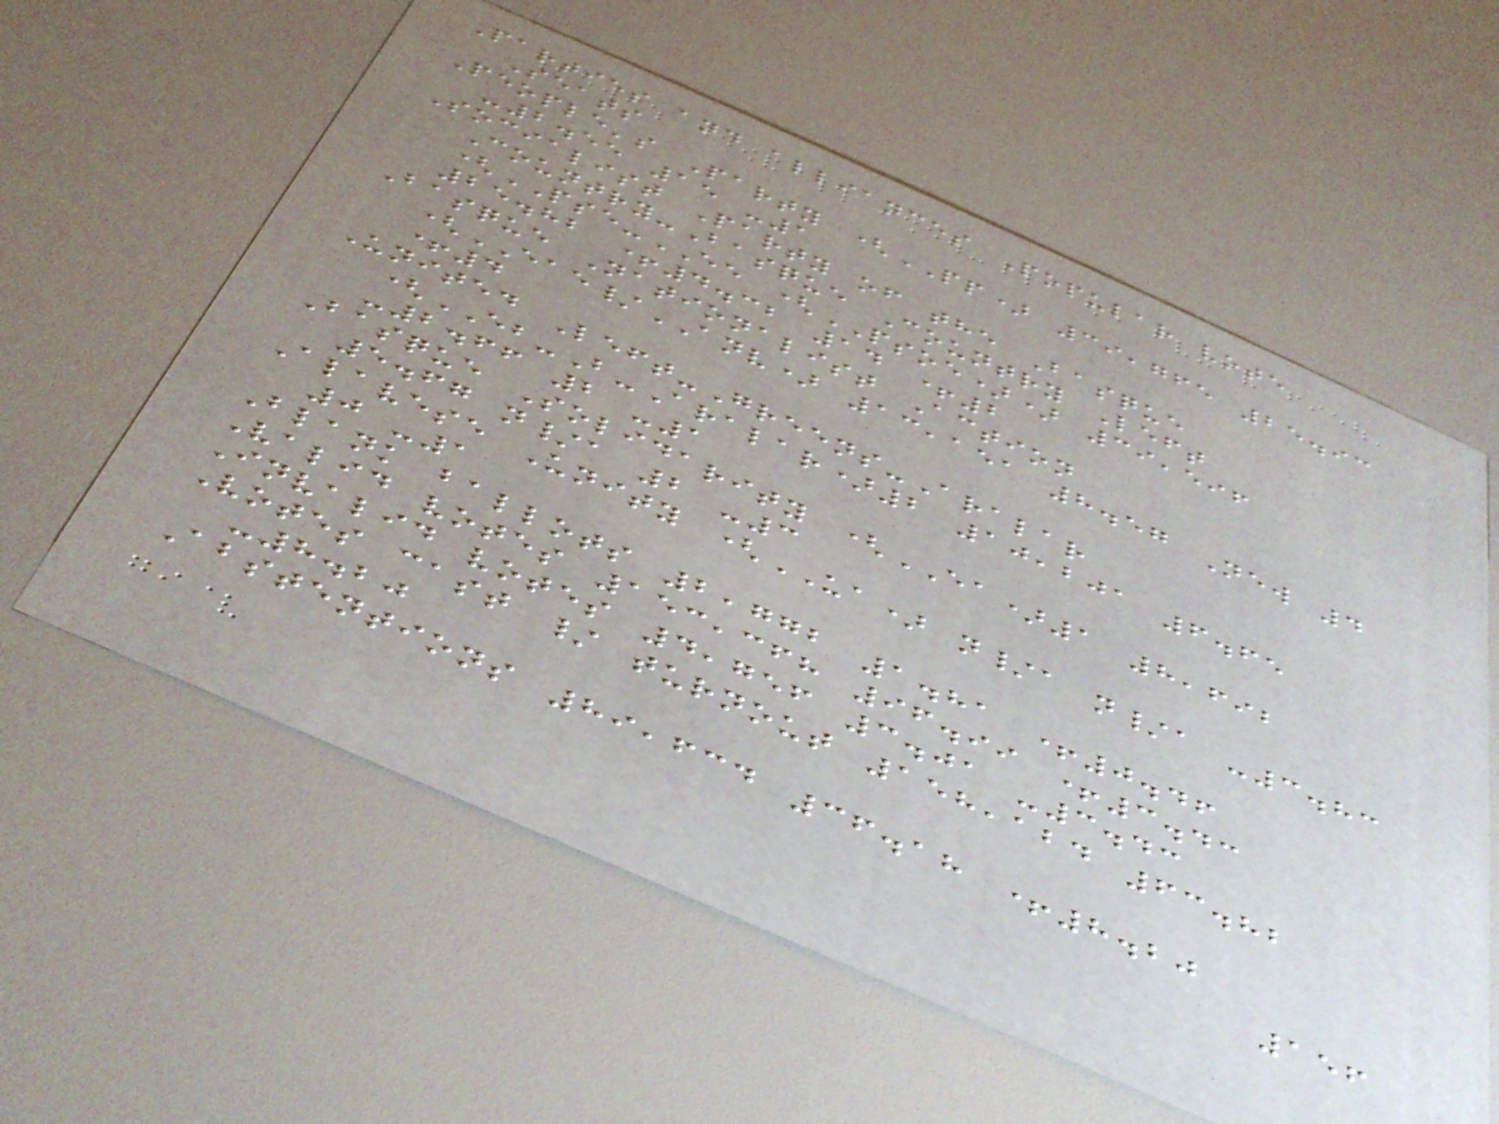Parties and alliances Popular vote
Seats
People's Party (PP) 39,765 25.93
-2.55 15 -1
Socialist Party of the Basque
Country-Basque Country Left
(PSE-EE (PSOE)) 39,596
25.82 +4.32 14 +2
Basque Nationalist Action
(EAE/ANV) 13,151 8.57 New 4
+4
United Left-Greens-Aralar
(EB-B-Aralar)2 10,201 6.65
-2.66 2 -1
Basque Solidarity (EA)1 8,692
5.67 n/a 2 -3
Alavese Unity (UA) n/a n/a -3.83
0 -1
Blank ballots 2,772 1.81 +0.46
Valid votes 153,368 96.99 +3.43
Invalid votes 4,756 3.01 -3.43
Votes cast / turnout 158,124 63.82
-8.20
Abstentions 89,634 36.18 +8.20
156
